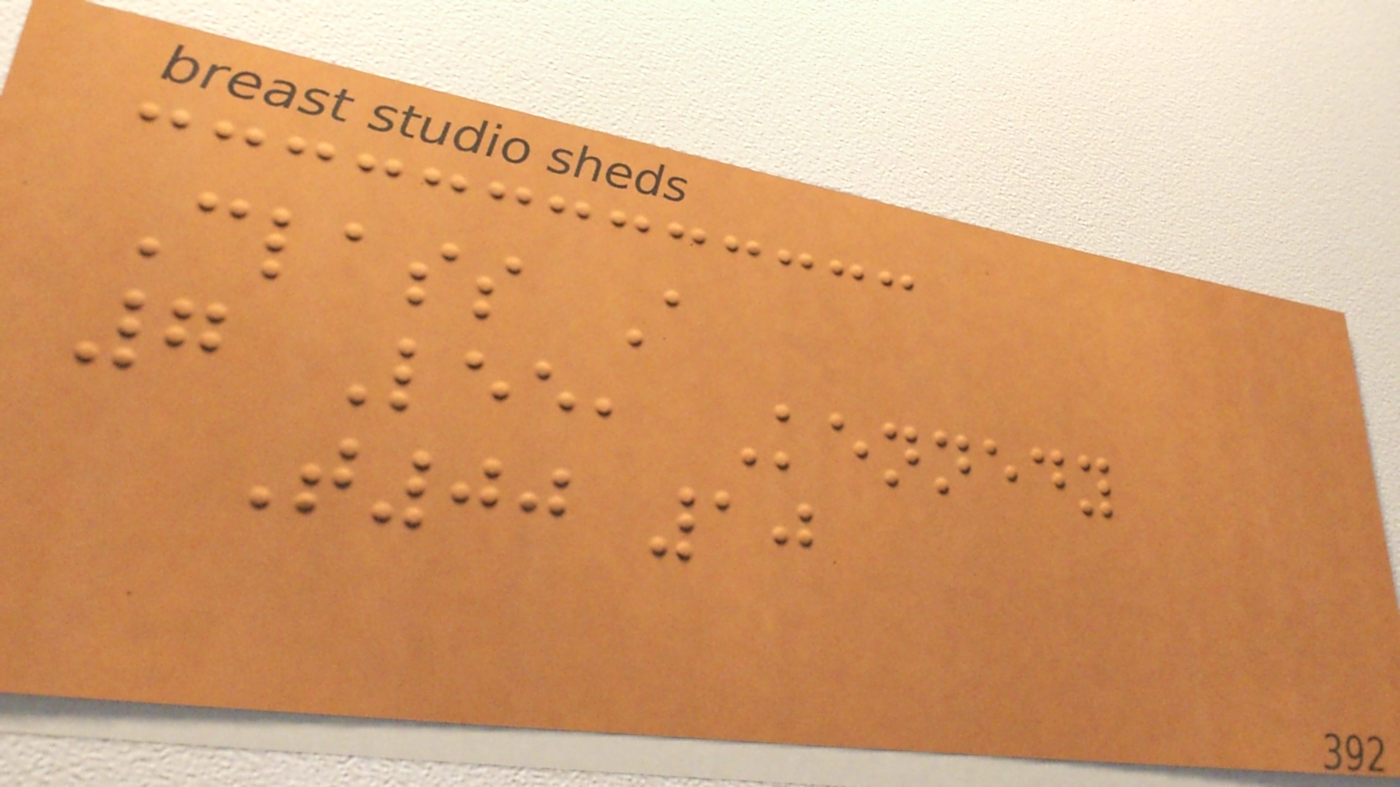Class A
7 Lee, Kennedy
T00 10
